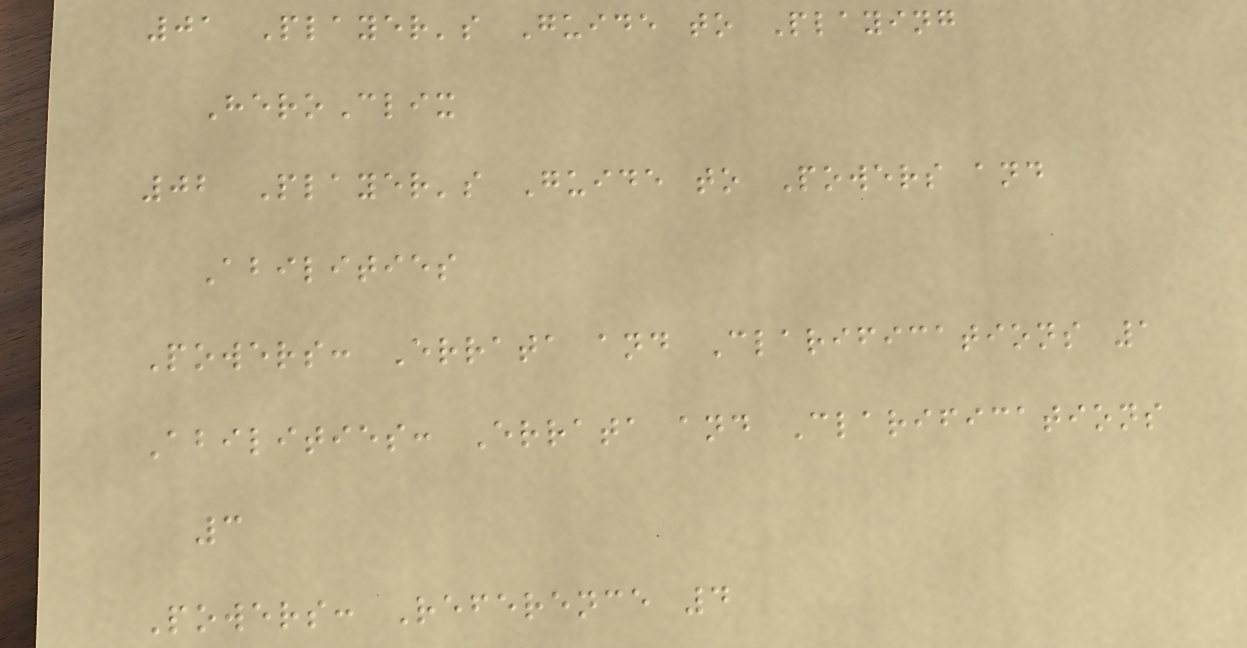01 Player's Guide to Playing
HeroClix
02 Player's Guide to Powers and
Abilities
Powers: Errata and Clarifications 1
Abilities: Errata and Clarifications
3
Powers: Reference 4
